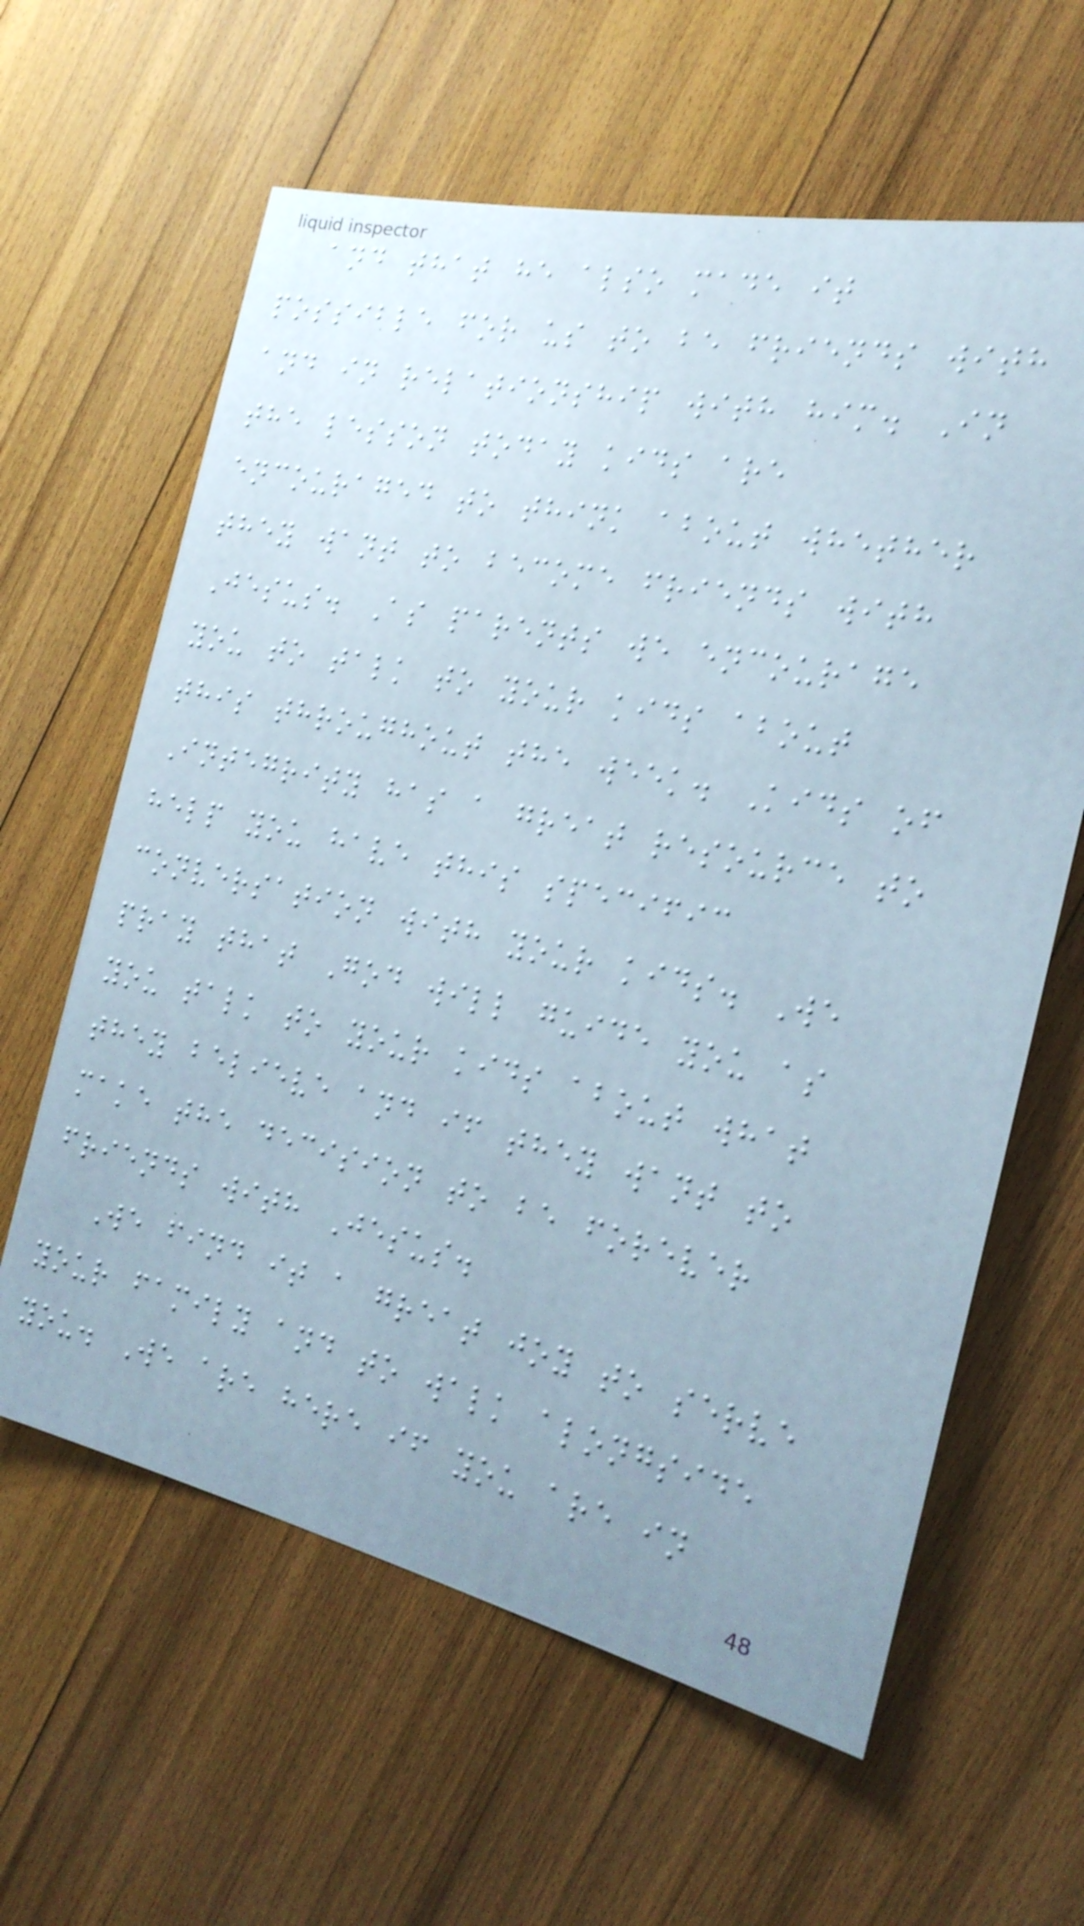and that he also made it
possible for us to be friends with
and in relationship with him. In
the lesson today kids are
encouraged to think about whether
they want to become friends with
Jesus. As parents we encourage
you to talk to your kids about
this throughout the week. Kids of
Integrity has a great resource to
help you have this specific
conversation with your kids. We
pray that God will guide you as
you talk to your kids about what
they believe and if they want to
make the decision to be forever
friends with Jesus.
We find it a great joy to serve
your family and to walk alongside
you. We are here if you are in
